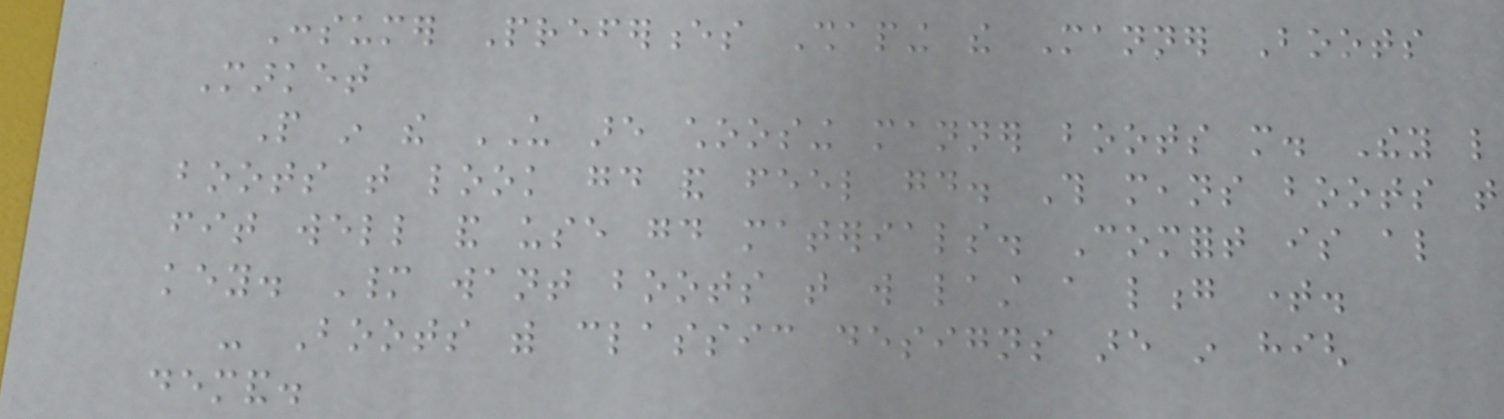Consumer Preferences Shaping the Manner Boots
Market
People in the US are choosing manner boots more. They like
boots that look good and feel good. This means boots that
fit well and use good materials. Comfort is also
key. Many want boots that will last a long time.
- Boots with classic designs are in high
demand.
